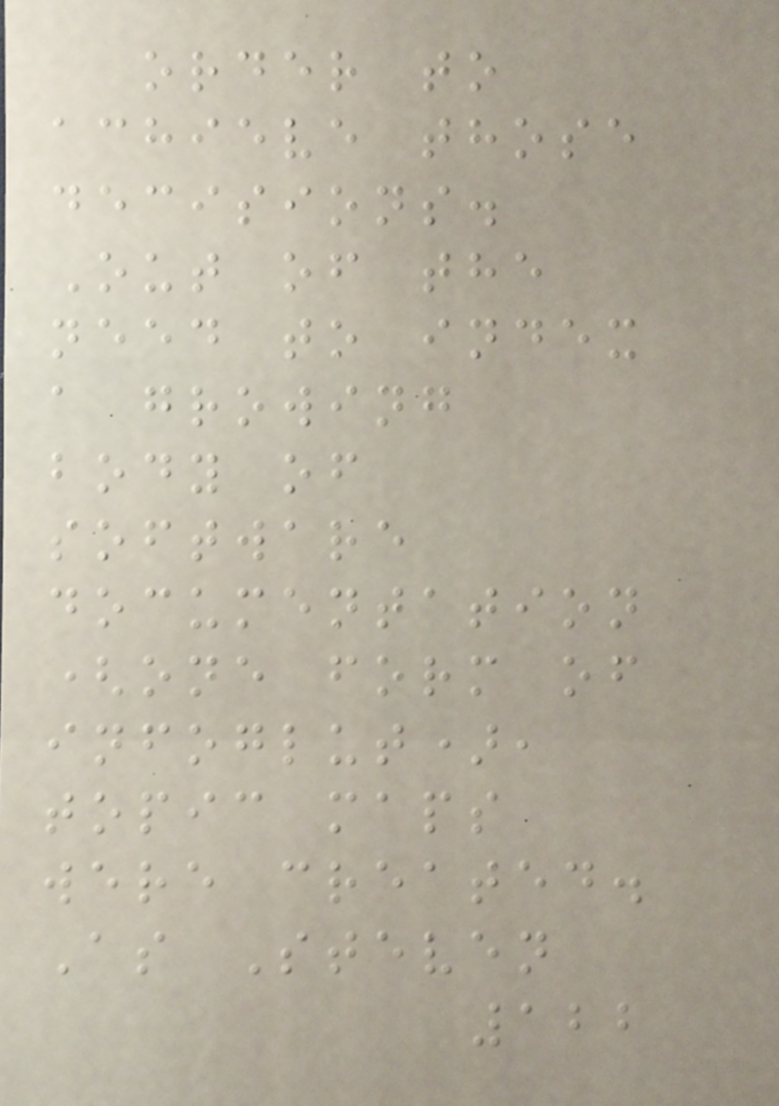order to
achieve those
decisions.
Out of the
need to index
a growing
body of
software
documentation
(one form of
infoglut),
topic maps
were created.
As Steven
122
